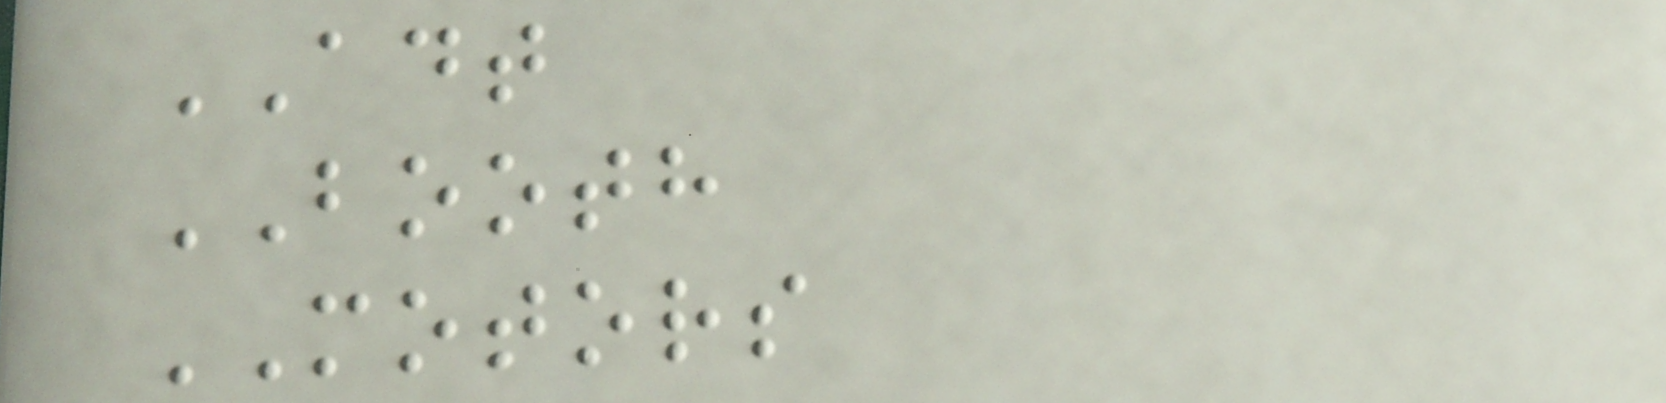ADT
BOOTH
MOTORS
